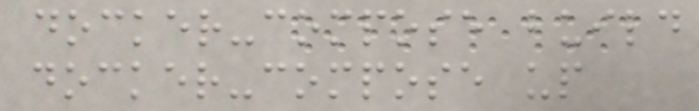docker-compose build
docker-compose up
